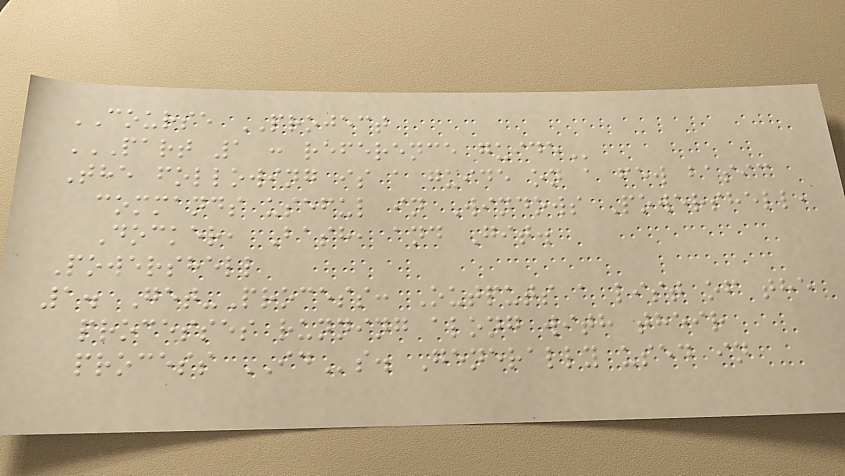COURSE PROJECT
PART 1 : REFERENCE GUIDE
The following is a guide on a few basic
commands useful in Windows Powershell,
Docker, Bash, and Git.
Powershell
1. Get-Process: Outputs a list of the
processes running along with their
process IDs. Generally used in
